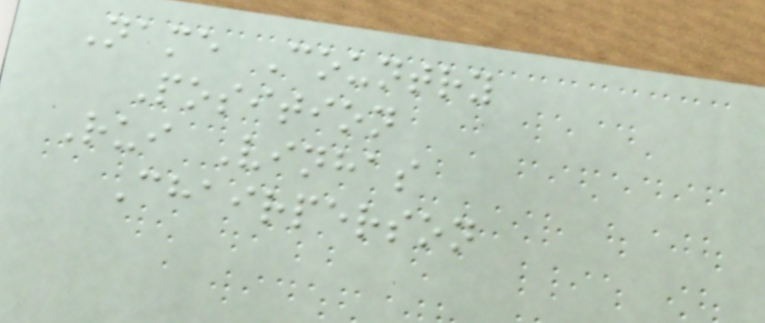Name Country
Position
Rui Vinhas
Chairperson
